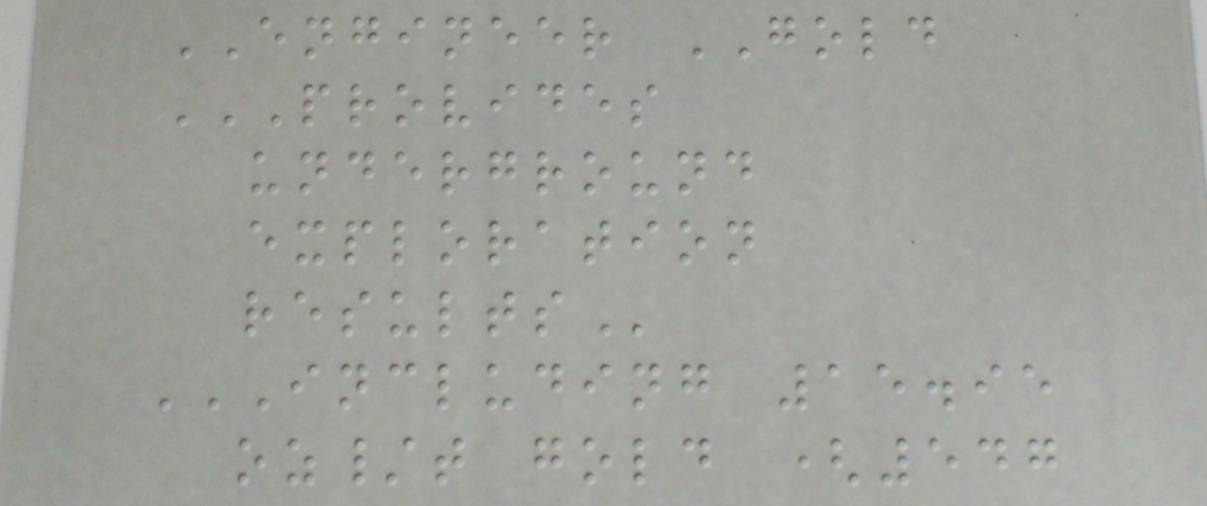ENGINEER GOLD
PROVIDES
UNDERGROUND
EXPLORATION
RESULTS
INCLUDING 15.95
OZ/T GOLD (547
